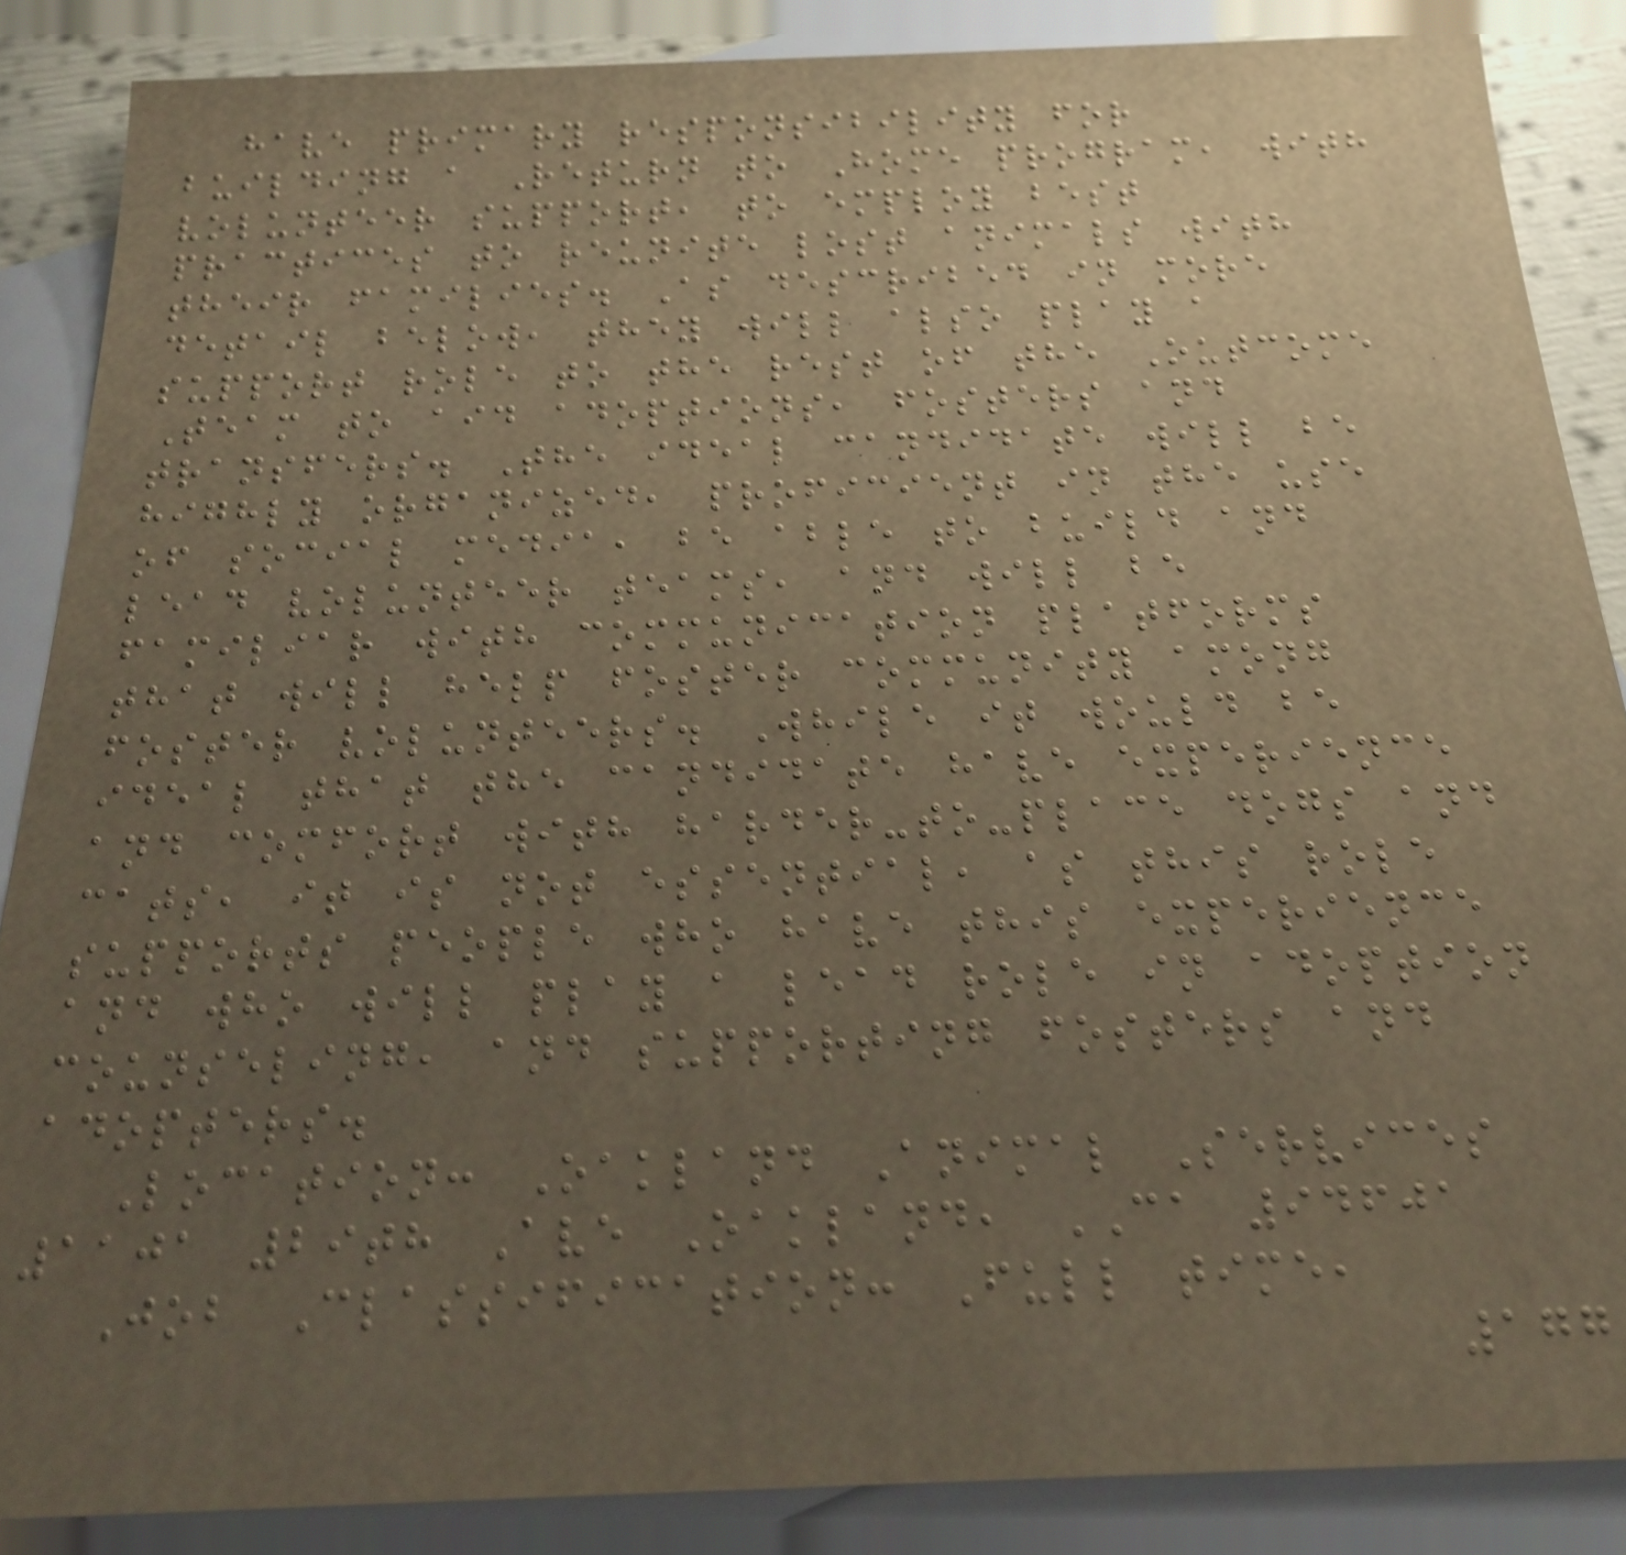have primary responsibility for
building a Return to Home program, with
volunteer support, to employ best
practices to reunite lost animals with
their families. As described in more
detail below, they will also play a
support role to the rest of the Outcome
Team to aid adoptions, fosters and
transfers. The ideal candidate will be
highly organized, proficient in the use
of social media, be able to build and
lead volunteer teams, and will be
familiar with communication platforms
that will help foster community among
foster volunteers. While it would be
ideal that the candidate have experience
and comfort with harder-to-place dogs and
cats, it is not essential, as this role
supports people who have this experience
and who will play a lead role in adoption
counseling, and supporting fosters and
adopters.
Location: Oakland Animal Services
1101 29th Ave Oakland, CA 94601
Job Classification: Full time,
177
